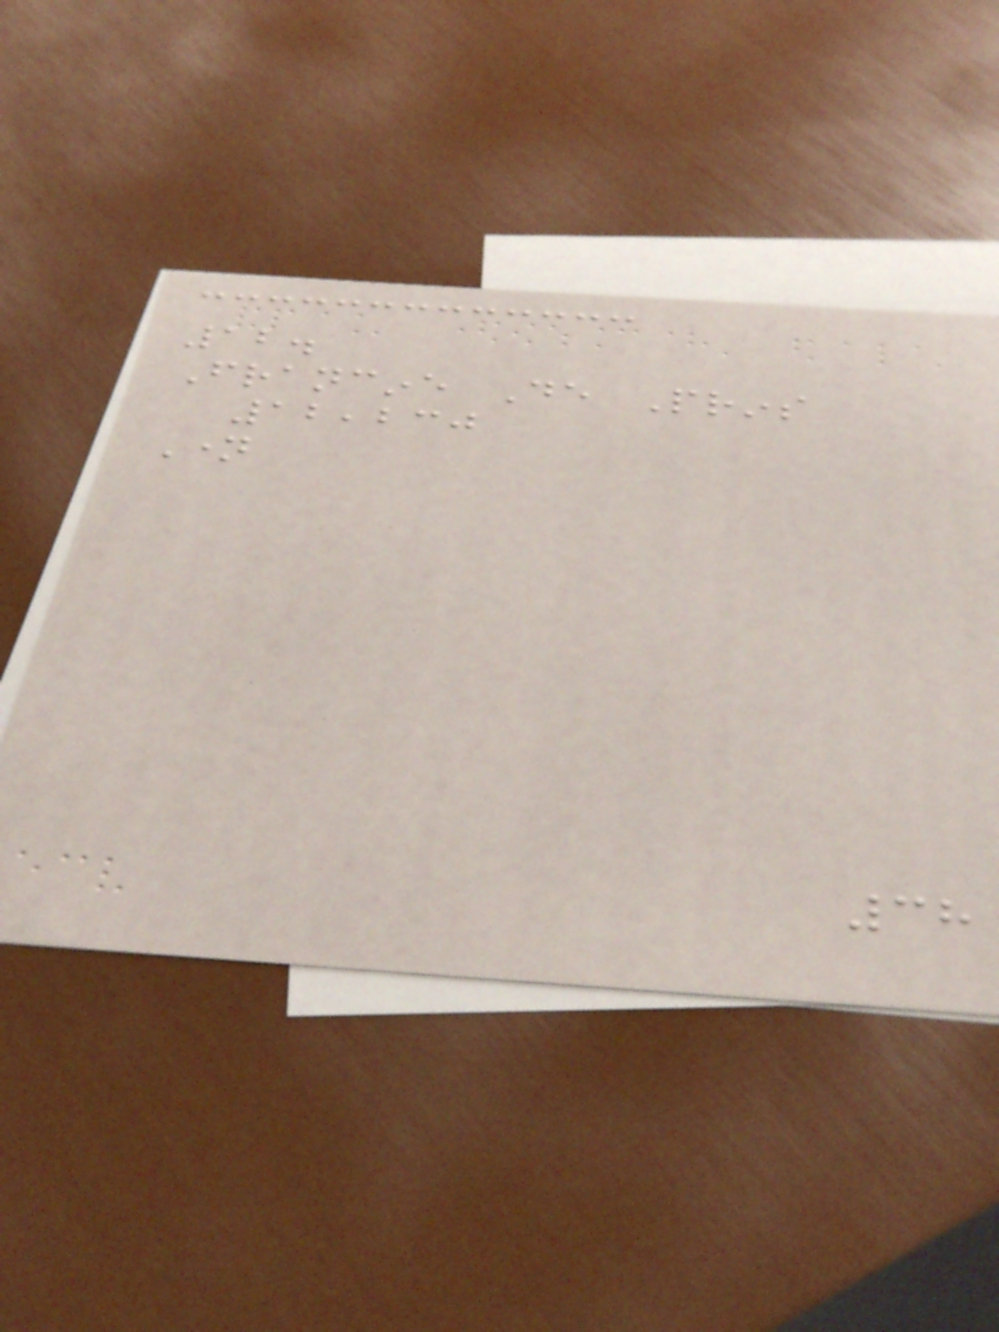12.
Francine De Prins
12,230
Name
38
